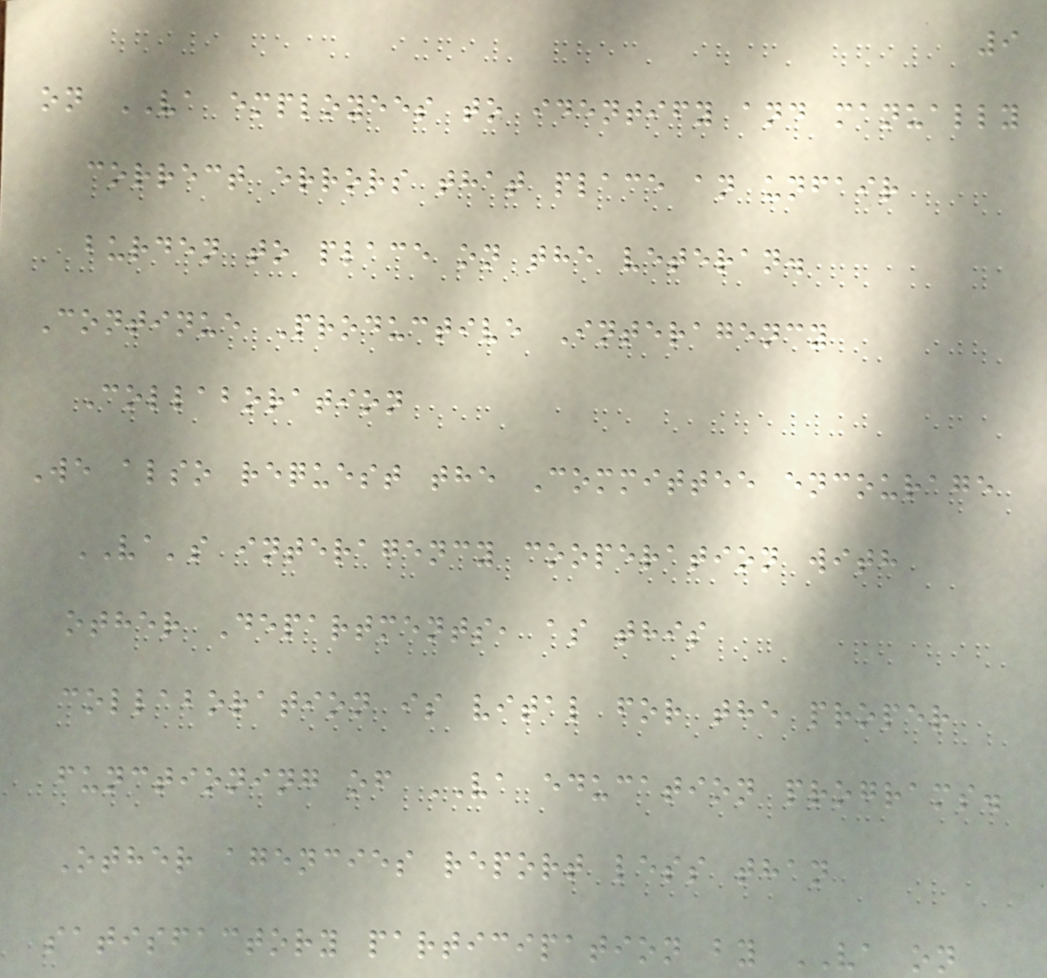9
on VA employees to identify and manually
correct errors that place an unfair
burden to place on the veteran.
Continue Productive Interagency
Collaboration
We also request the Committee encourage
VA's interagency cooperation with
other Departments, as this
collaboration is vital for the proper
functioning of VA education programs.
Other agencies report less than
satisfactory participation by VA on
